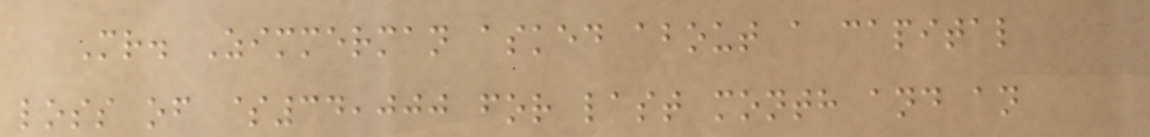Mr. Zimmerman asked about a capital
loss of $34,000 for last month and an
